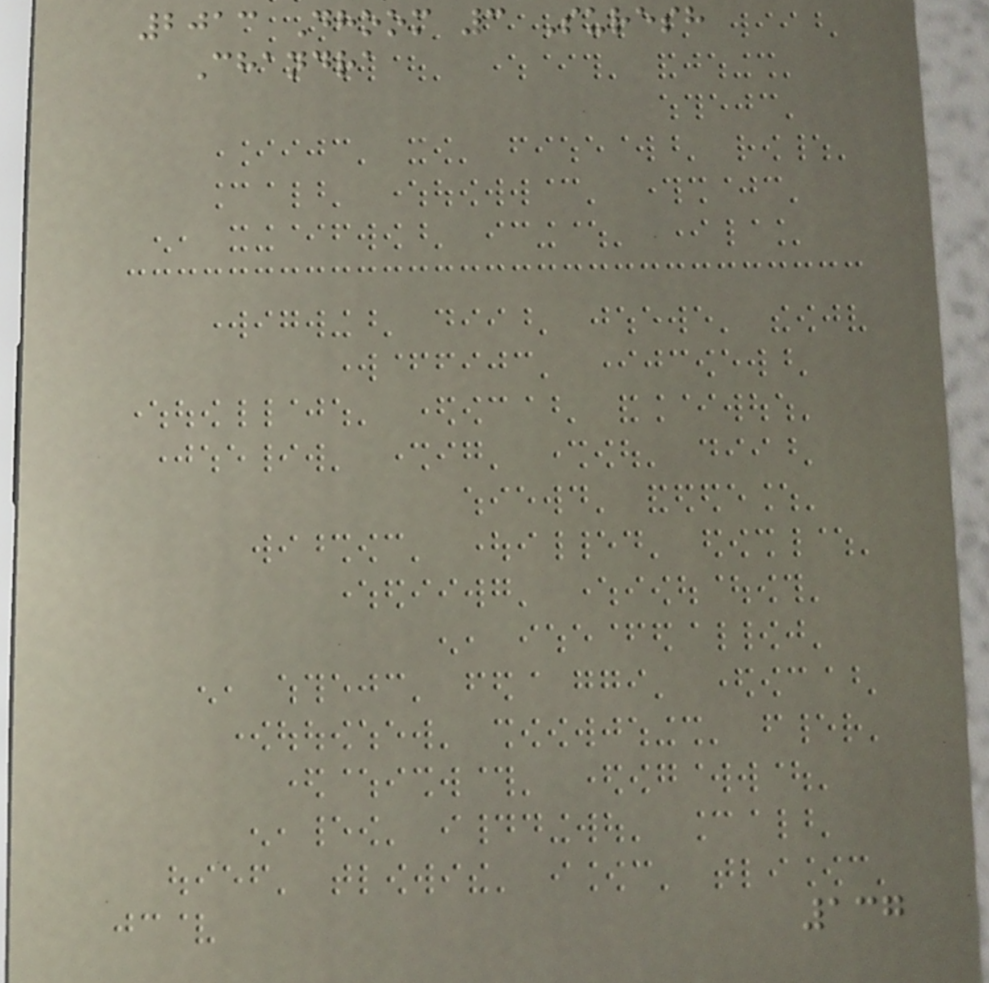2013 Dhoom 3 Suresh
Chandra
137
